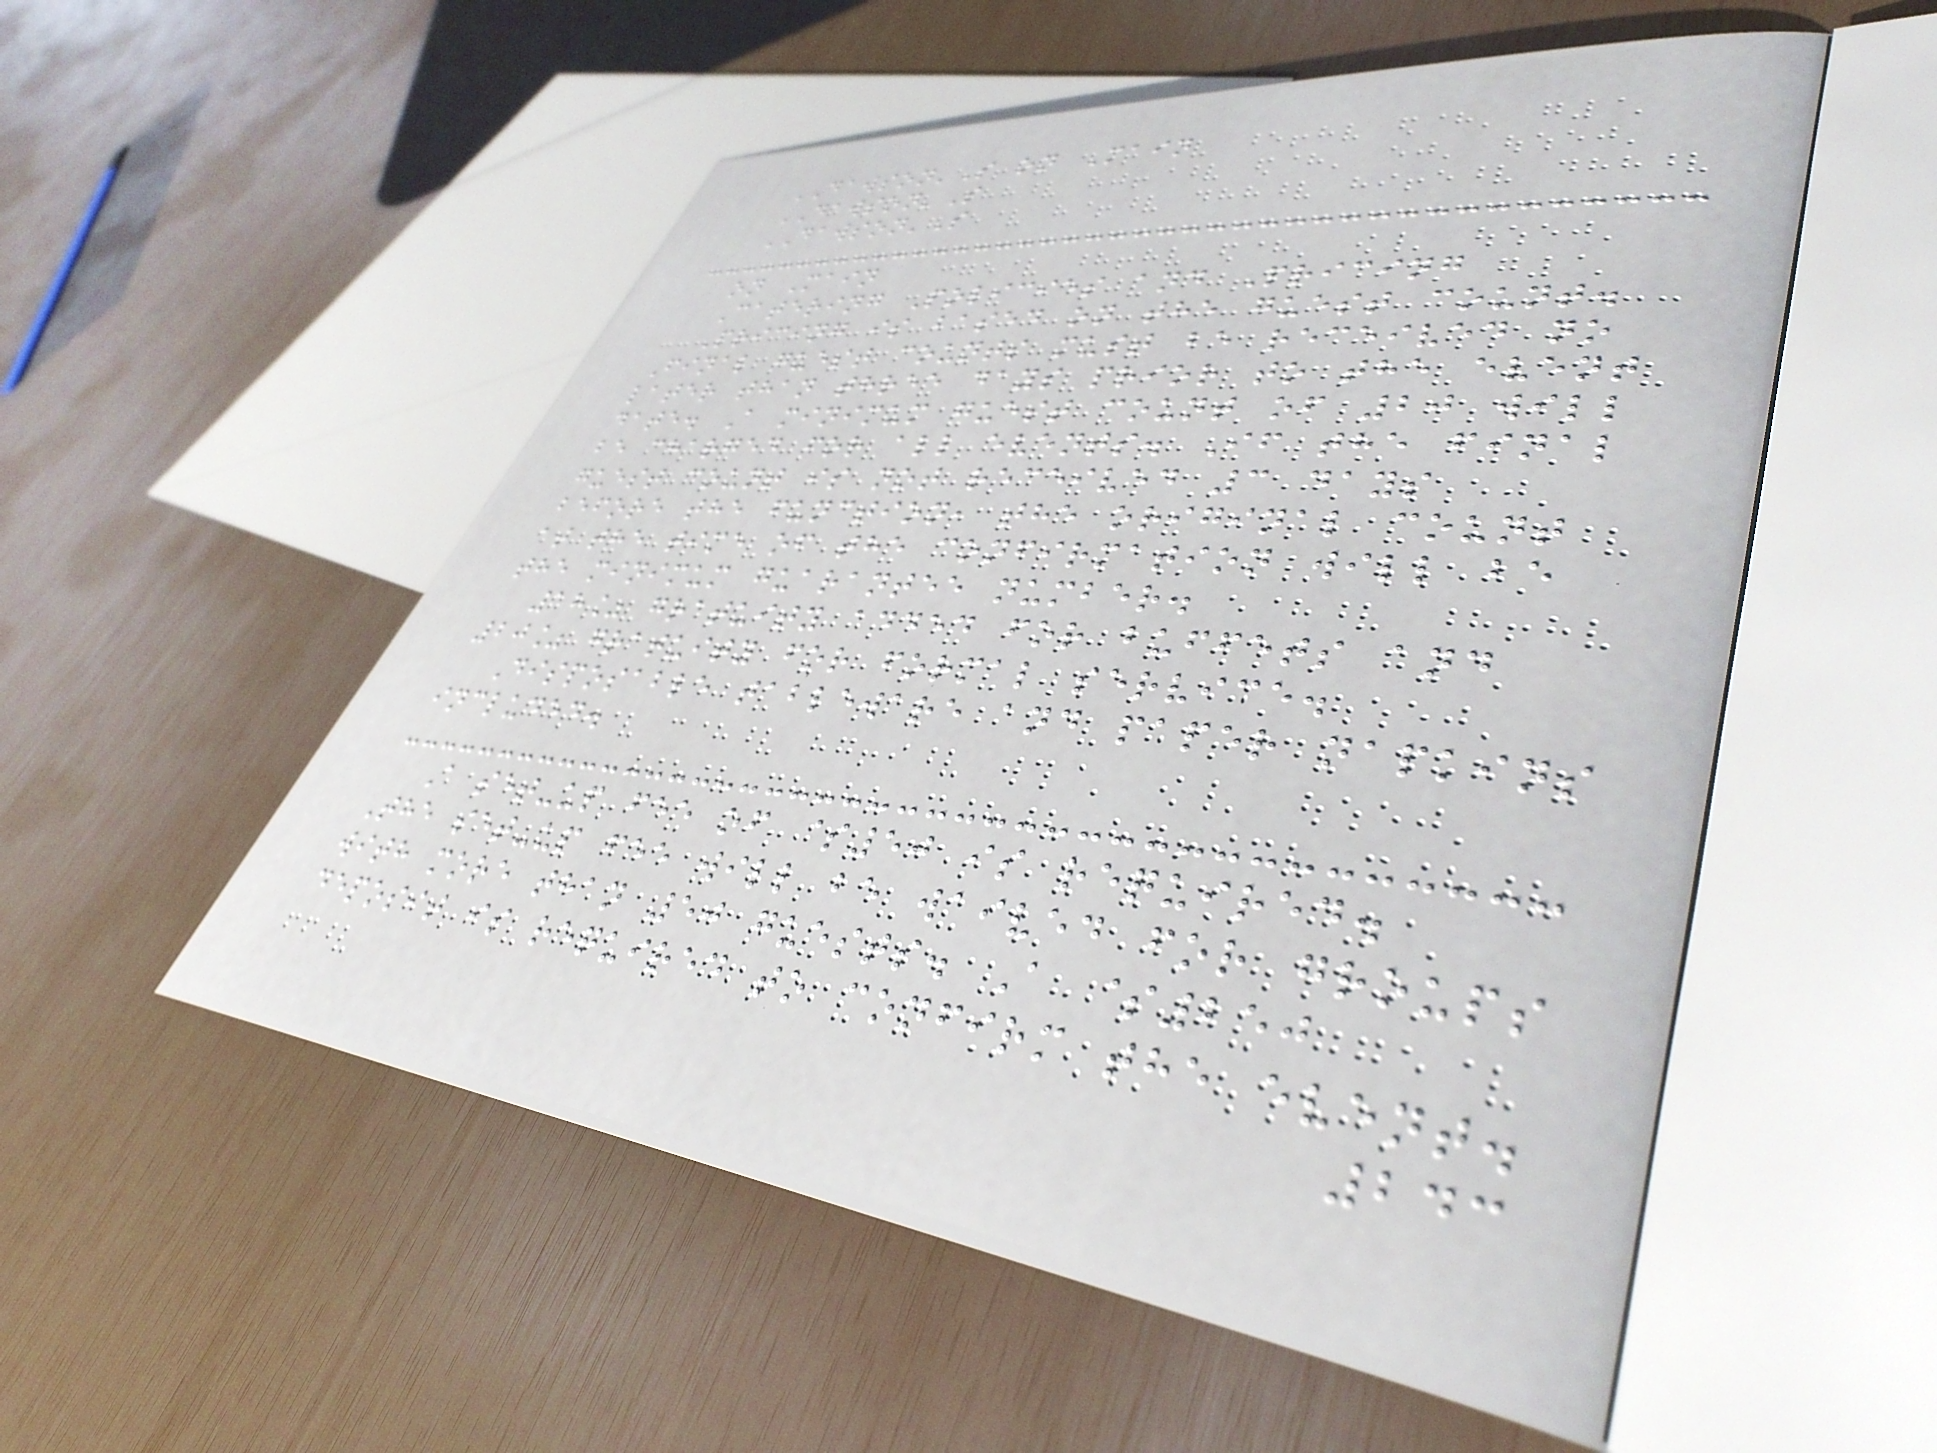DAWSON'S on Main
DAWSON'S
DAWSON'S
on Main
Catering Policies and Pricing
Pricing is based on the guest count.
Final guest counts must be received no
later than three days prior to the event
date. A minimum guest count of 20 will
be charged for all events. If the final
guest count is not received 3 days
before the function, the original count
at the time of the confirmation will be
the minimum guarantee number.
18% gratuity added for buffets and
20% gratuity for formal service.
Disposable tableware and paper napkins
included.
A set-up fee of $50 is required.
The set-up fee will be waived for groups
with more than 50 guests. A $250
deposit is required to confirm the event.
243
